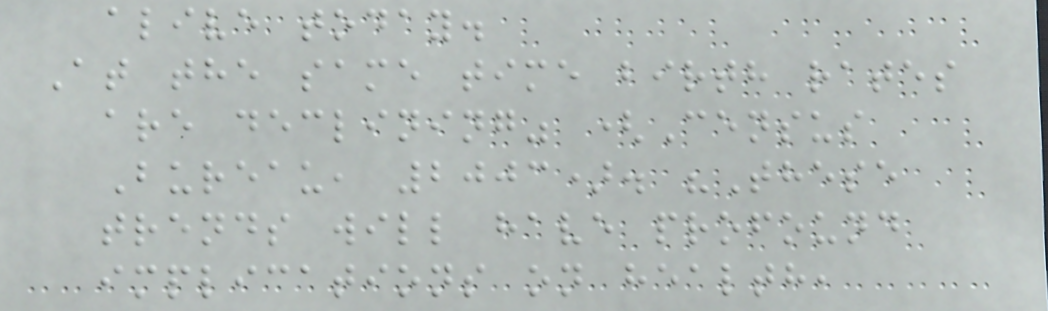alive today.
At the same time birth rates
are declining" (Census
Bureau, 2003). "These
trends will have profound
implications on health,
